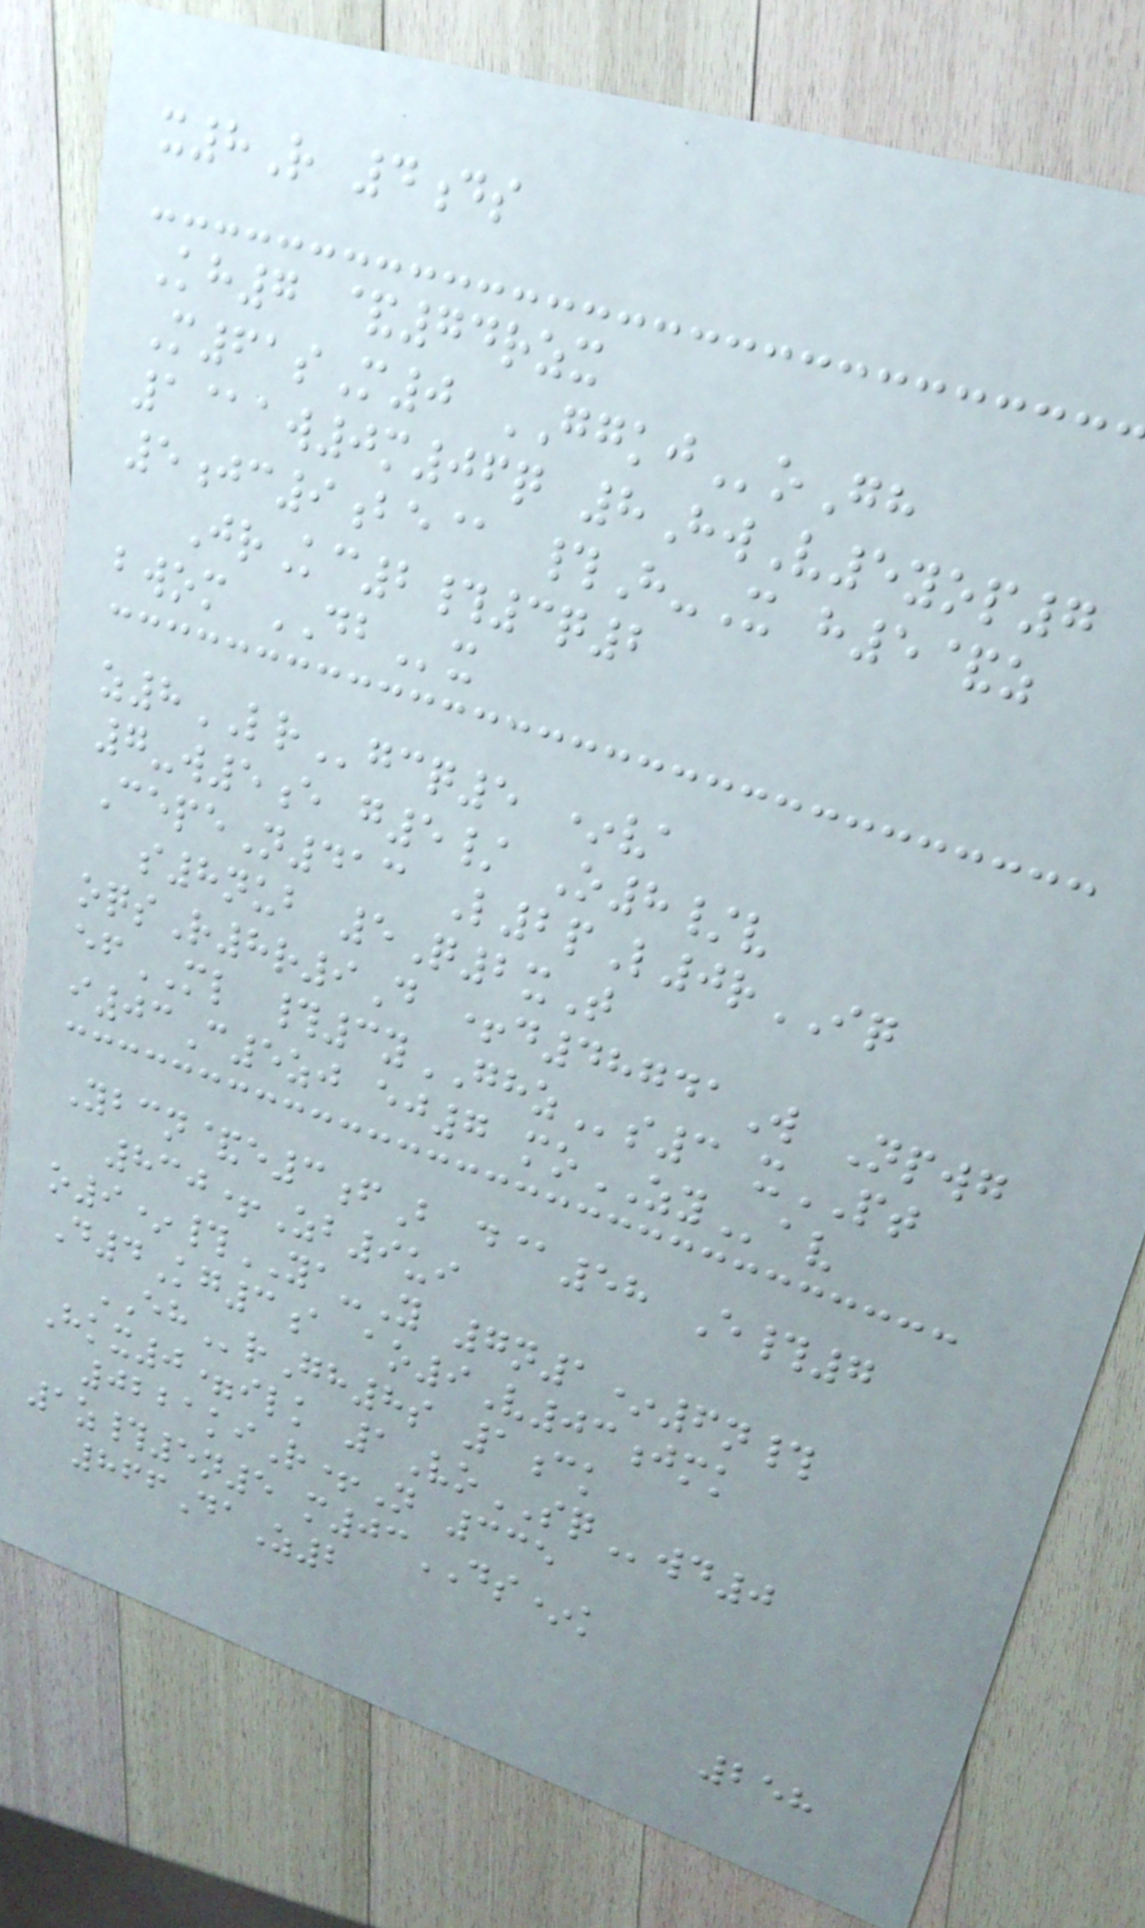x8R 4ds
Kh7 &74rzx
M61sM0 GGKJoGh
1@aw0m06q 8HwV5yop7
5jc9be@ #H-X h5&z
JrKc2#3q2
bwom DBx
z8LRgcq5 *va
7-w5e g5/ O8/v
CepeN413 L2pL0rIQ
s8nub 5Q2xT
oqsR8r9D +d48741W Npwg
efML #3yGHZs3 xPT
i03C5zj ej7 moZYav
Ybcn&e3fB d@58 E#7
830+Zb9ui
o9*#YA-Y 7n1*6n#
D4Kg3a ao9V03jmk
EHrGh8s 1ck
Hkx0=ilk 1VoSQwd0
0221kiR+N 335
1z#5n5 m03DS*k
866DaZ2
258
